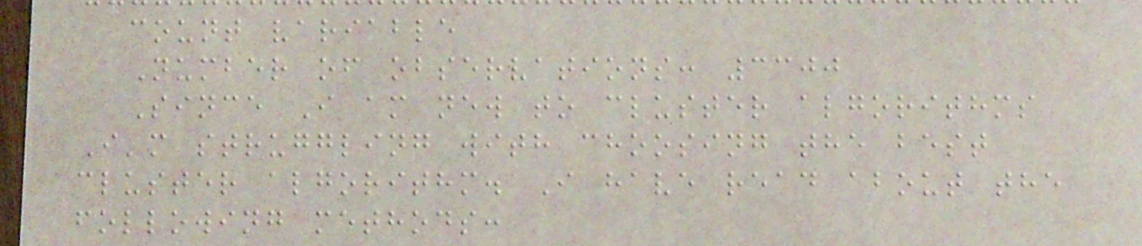count variable
Number of observations: 3300
Since I am new to cluster algorithms
I'm struggling with choosing the best
cluster algorithm. I have read about the
following methods:
